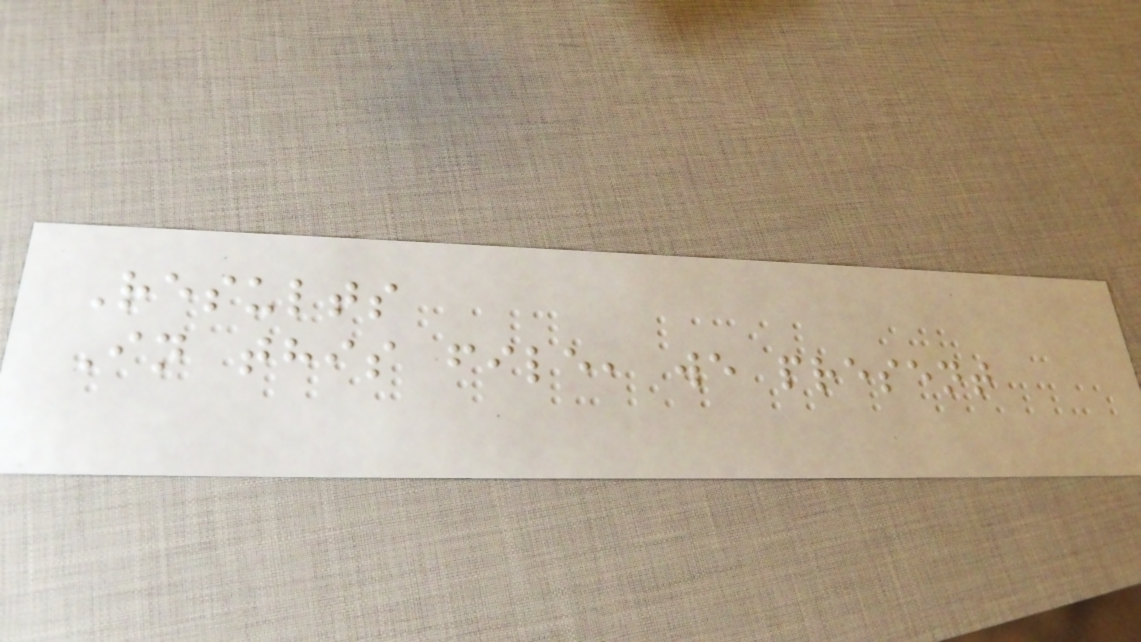Results
In this file, we present
